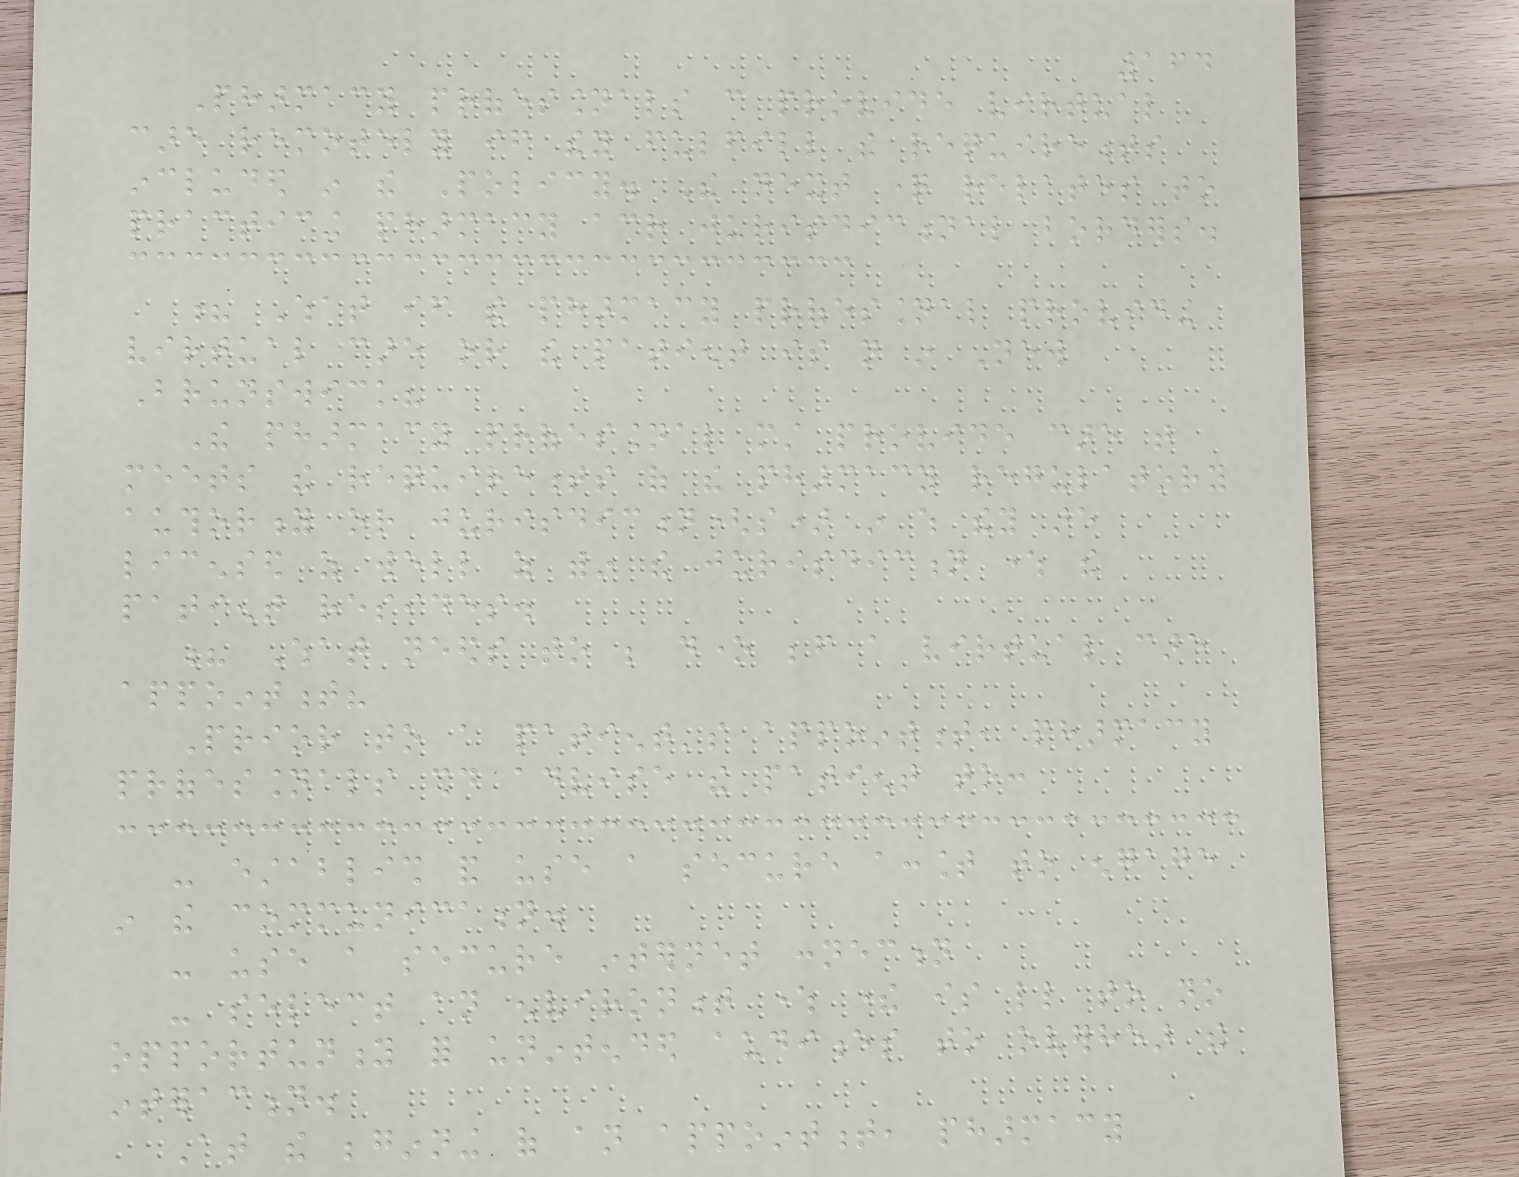164
Pharmacy professionals can provide virtual
care remotely if they fulfill the requirements
included in the Policy. The next question relates to
practicing pharmacy across jurisdictional borders.
? What if the pharmacy professional providing
virtual care or the patient is not in New
Brunswick?
The pharmacy professional must provide care that
meets the requirements of the pharmacy regulatory
authority or jurisdiction(s) in which they are
licensed as well as within the jurisdiction where the
patient resides.
? What needs to be done before a virtual care
appointment?
Prior to a patient's appointment, pharmacy
professionals should advise the patient to:
- establish and use a secure account to engage
in the communication.
- use a secure internet connection
- select an environment where there is little to no
opportunity for unintended audiences to overhear the
interaction.
At the beginning of an appointment, pharmacy
